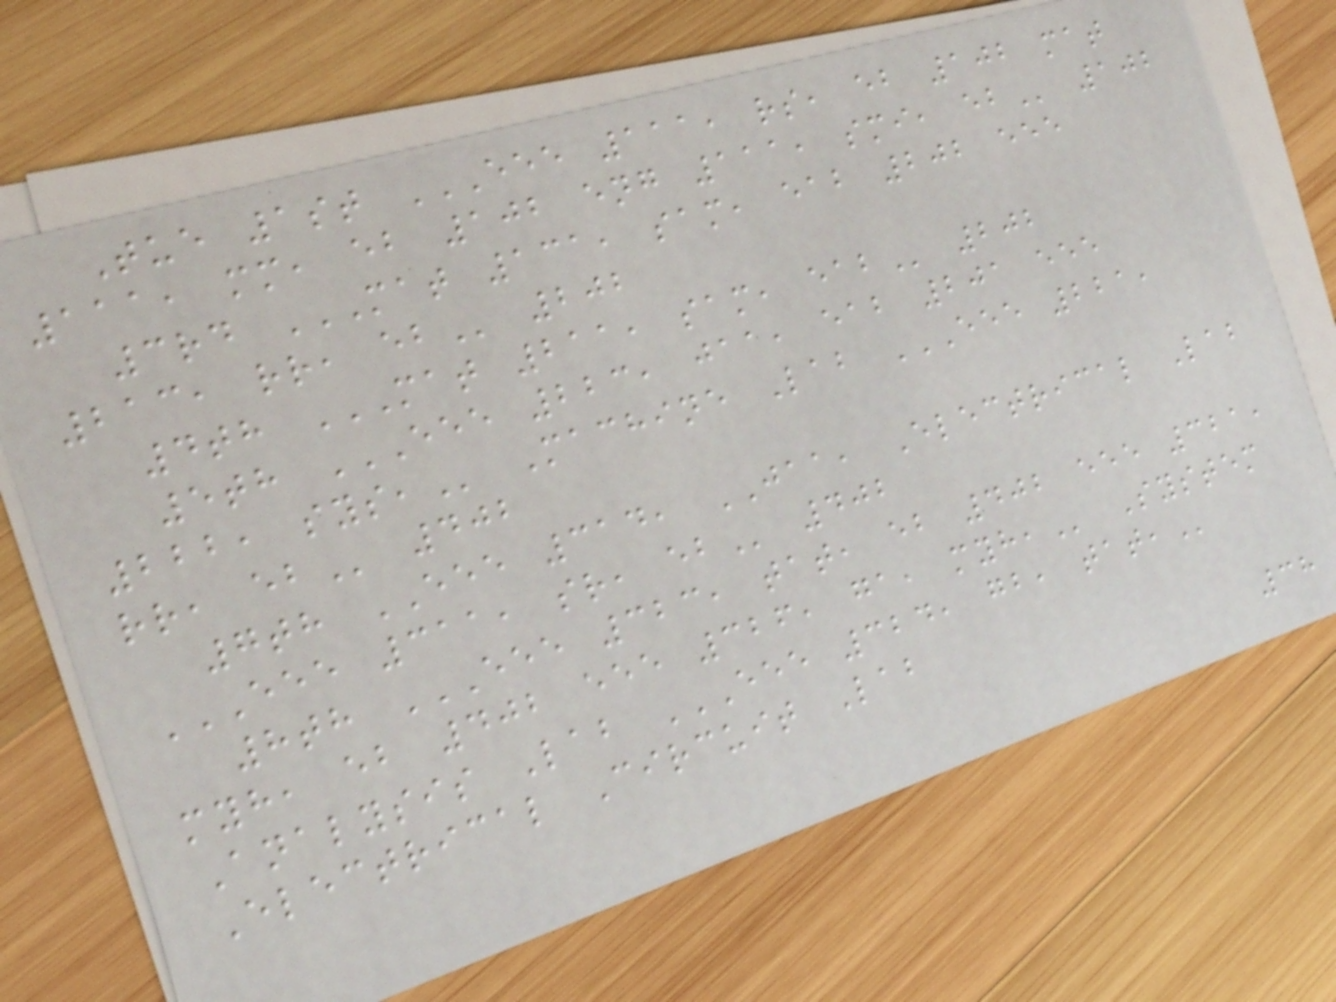Tue 1st EEE 111, RS, EB 102 MAT
111, MM, EB 102 ENG 111, SMI, EB 102
3rd MAT 131, SAM, EAB 202 EEE
213, RR, EB 202
4th MAT 211, SAM, EAB 202
5th EEE 223, JAA, EAB 201 EEE
222, SYS, Machine Lab EEE 221,
RR, EB 402
7th EEE 314, JAA, Electrical Lab
EEE 311, SR, EB 402
8th EEE 323, TAT, EB 402 EEE 321,
MYH, EB 402 EEE 326, GA, MYH, System
Analysis Lab EEE 324, GB, TAT,
Electrical Circuit Lab
38
